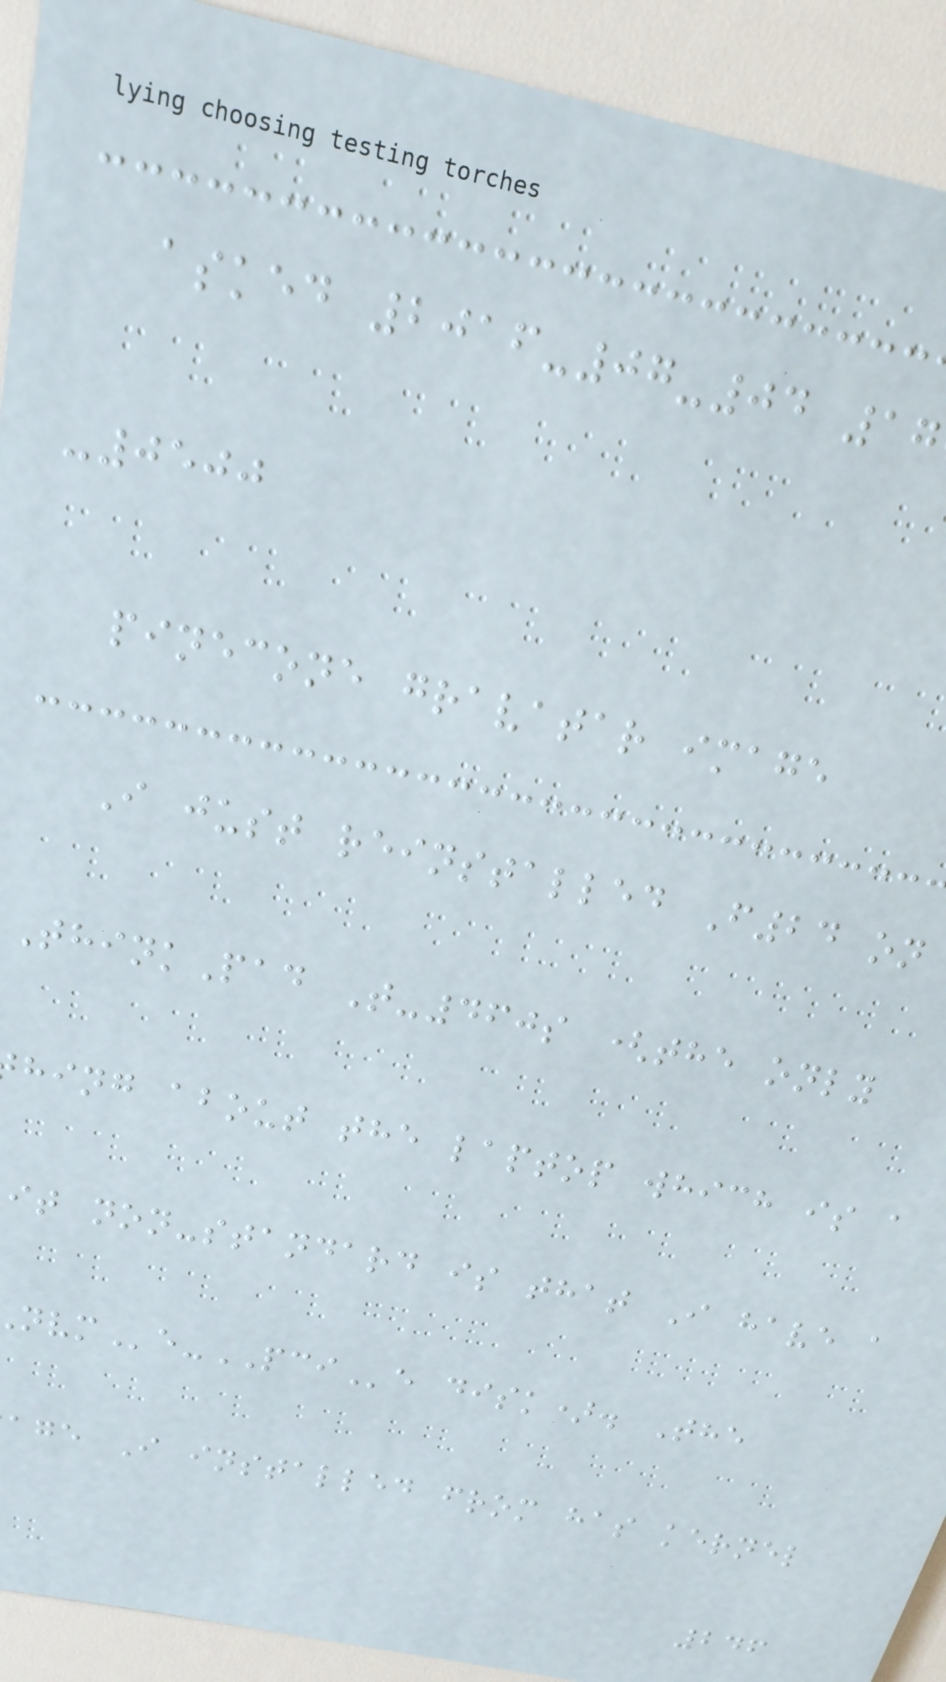asked 2016-07-04 17
-0500
pinecone gravatar image
I just reinstalled F24 on
ThinkPad T-460s (the only
hing about the laptop which is a
it non-standard is that I have a
e-PCIe disk). The
age I installed from has kernel
246
